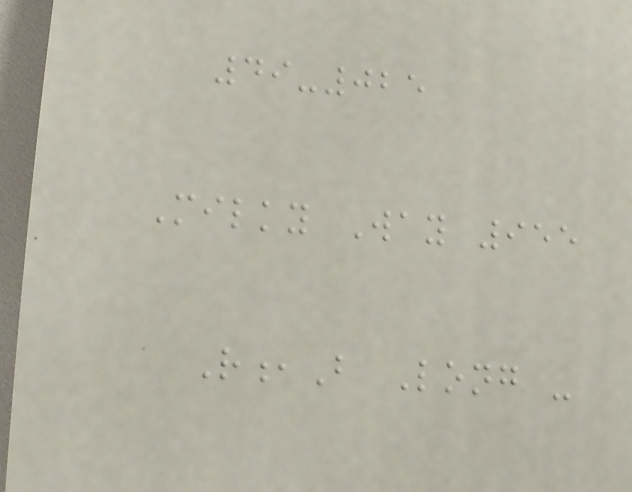49-025
Milky Way 955
R,B Long -
